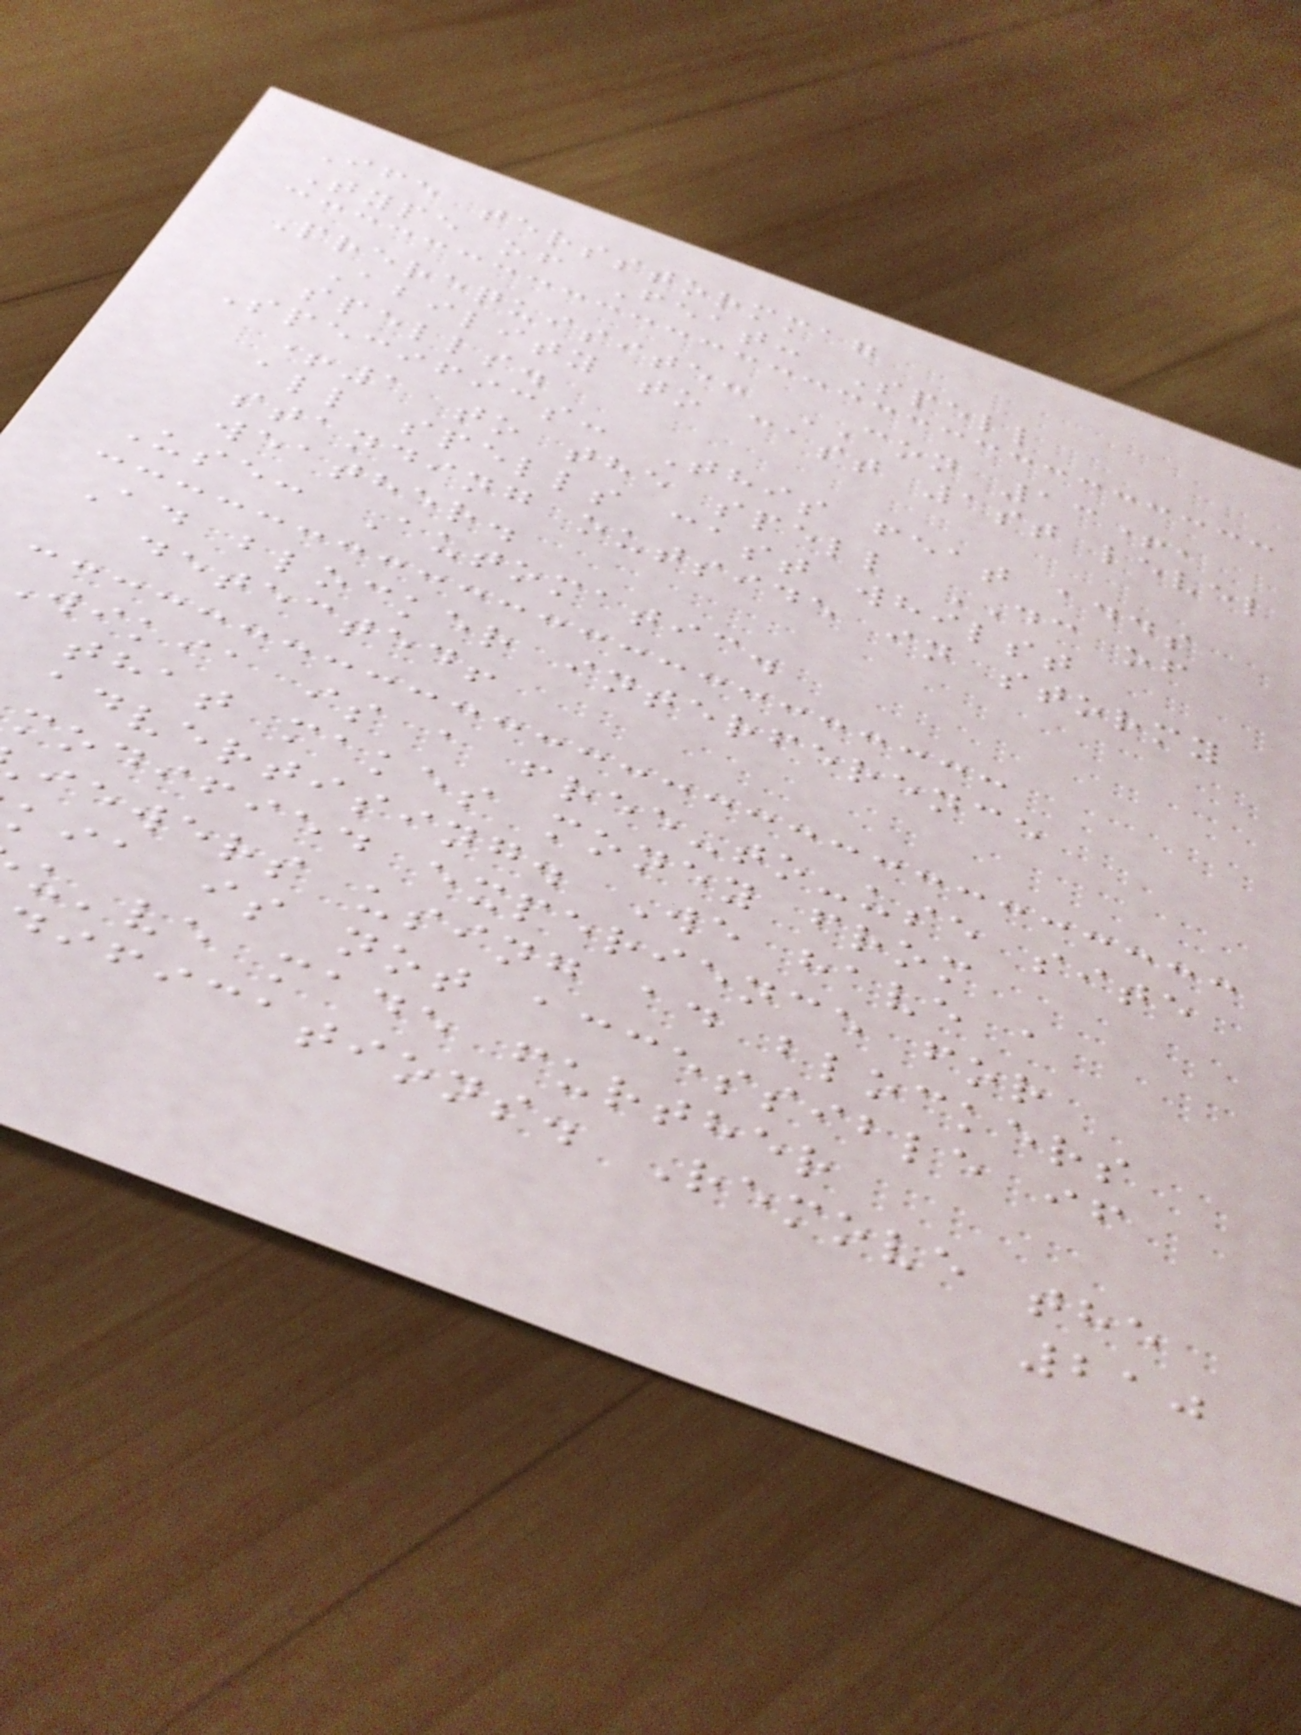Ife tersstormmag
Type of Feat: Spell
Prerequisite: CON 13+,
Ability to cast 1st level
spells.
Specifics: This feat adds
+1 to the spell DC of
all spells cast whilst
standing outside in stormy
weather.
Use: Automatic.
Ad blocker interference
detected!
wikia is a free-to-use site
that makes money from
advertising. We have a
modified experience for
iewers using ad blockers
kia is not accessible if
u've made further
ifications. Remove the
210
